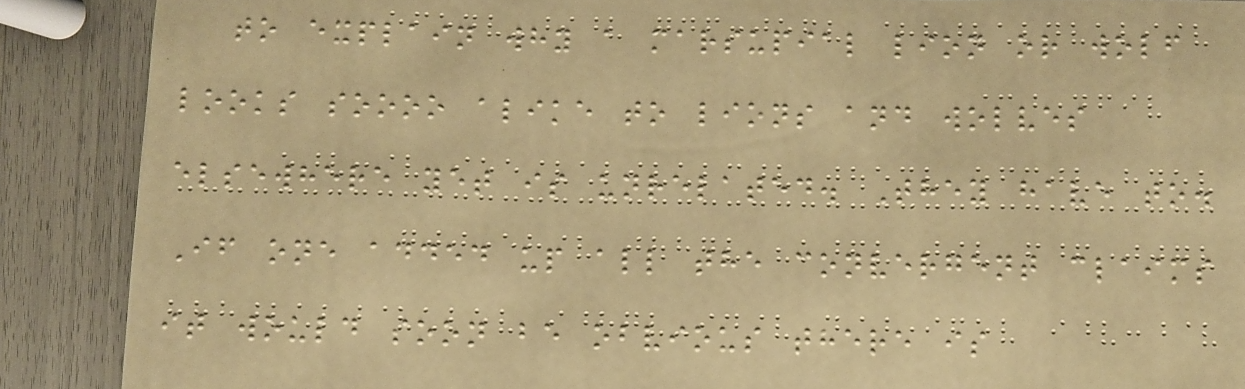to explain why a marsupial lion or wolf
looks soooo alike to lions and wolves
elsewhere yet is unrelated. They have to.
If one added up all the convergent claims
it would soon be obvious there is
